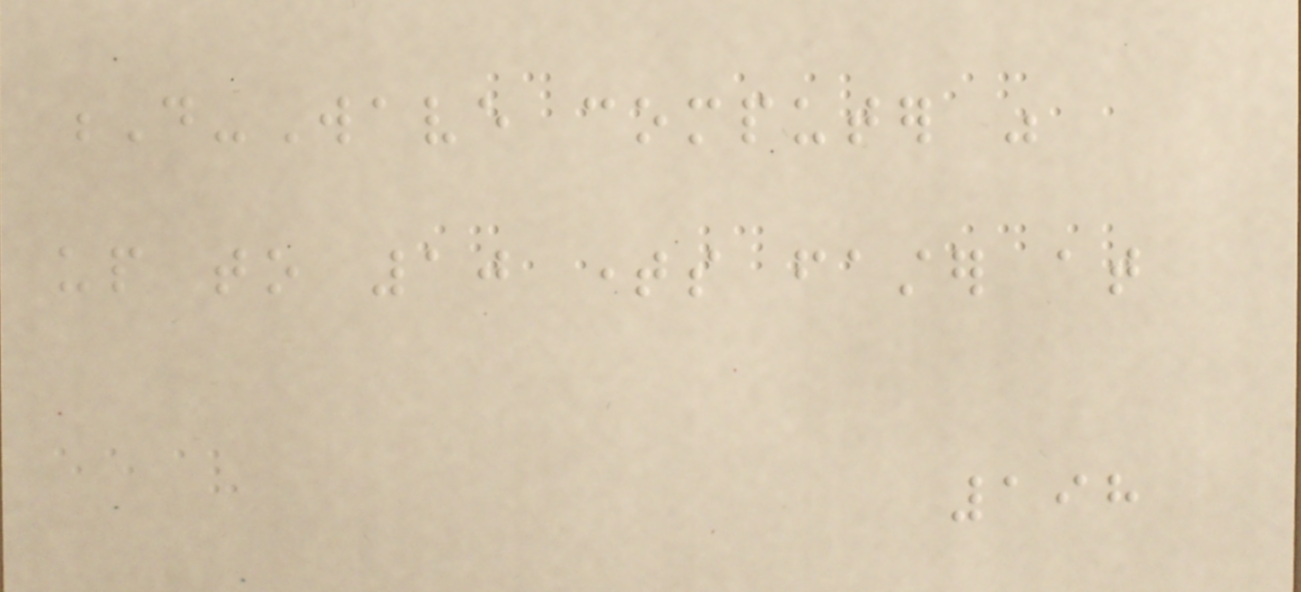D-Wave computer was
up to 10 times faster at
198
